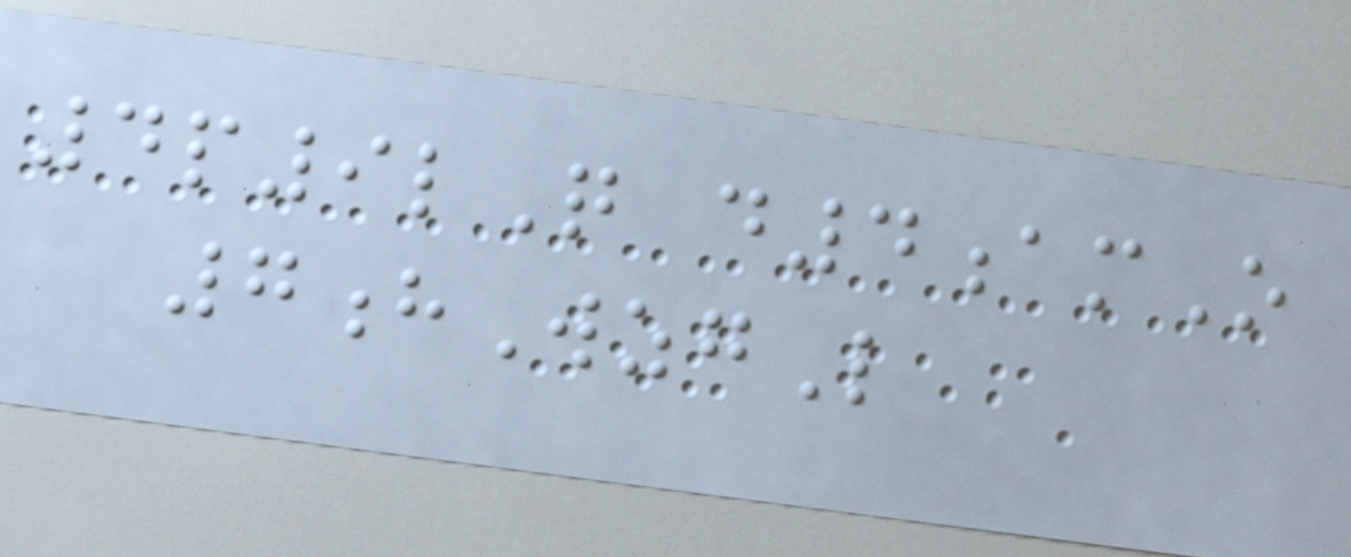4p9lQ d4amO
7hWzgL
